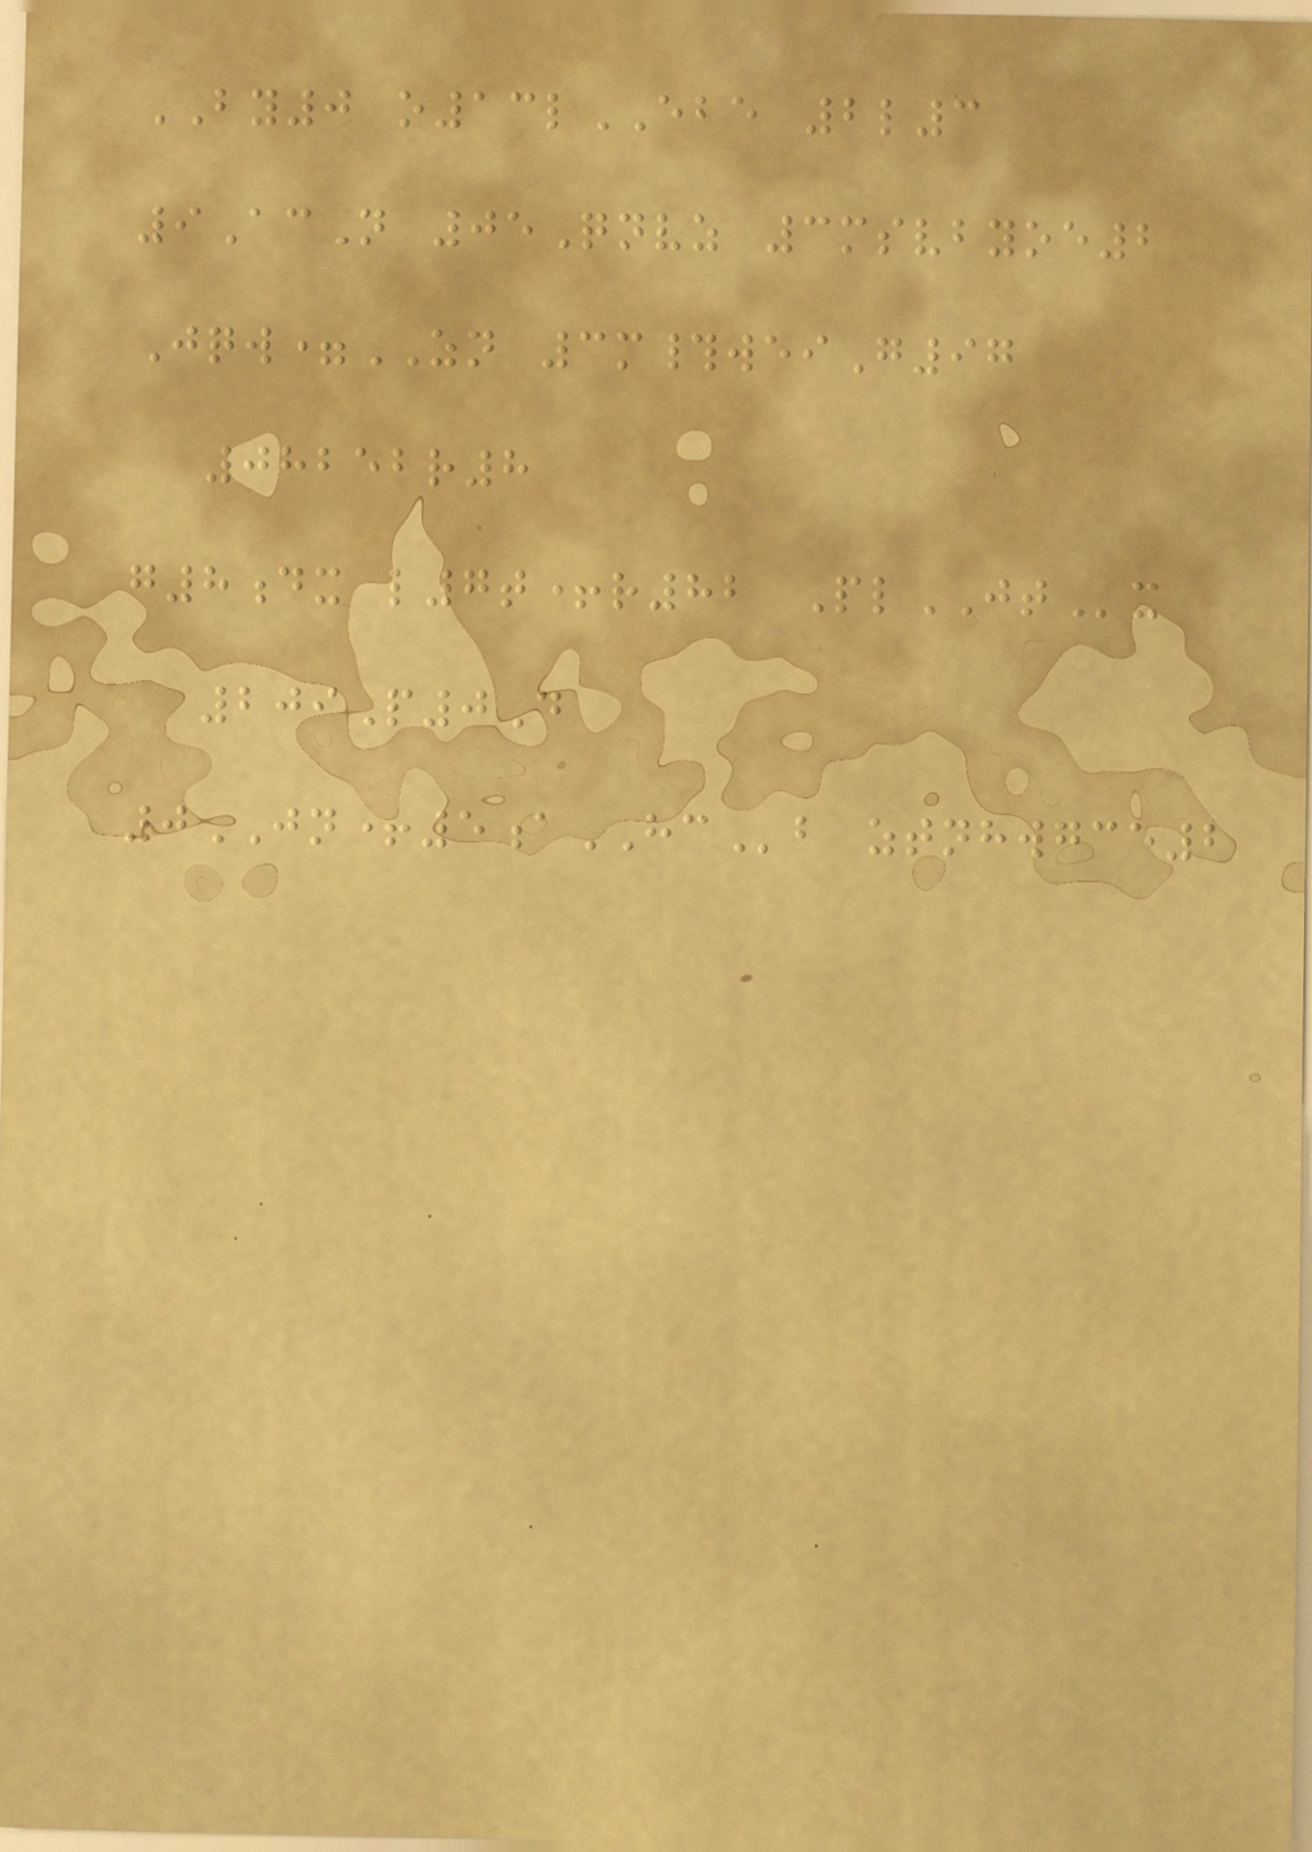BY0 o13lEBE 2l3
9AcN 05Qnvz 3msvbyoe2
Jqw=ZN 3m#weiG97
08252r8
g8dx l7t+r82 PlJTx
209P0D
0JN+5aHCb ztnhwgce2
